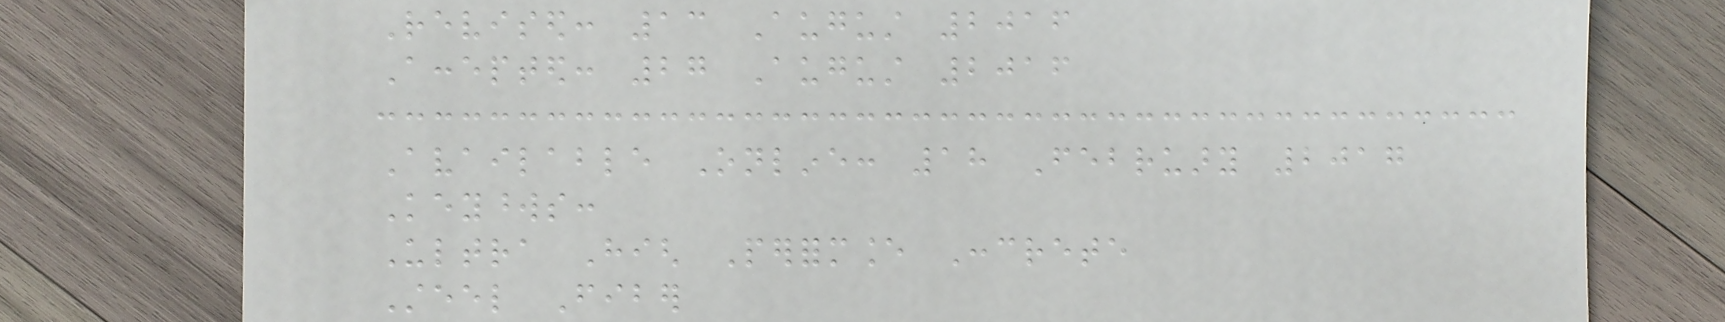Revised: 13 August 2016
Accepted: 27 August 2016
Available Online: 18 February 2017
Keywords:
Ultra High Performance Concrete
Steel Fiber
